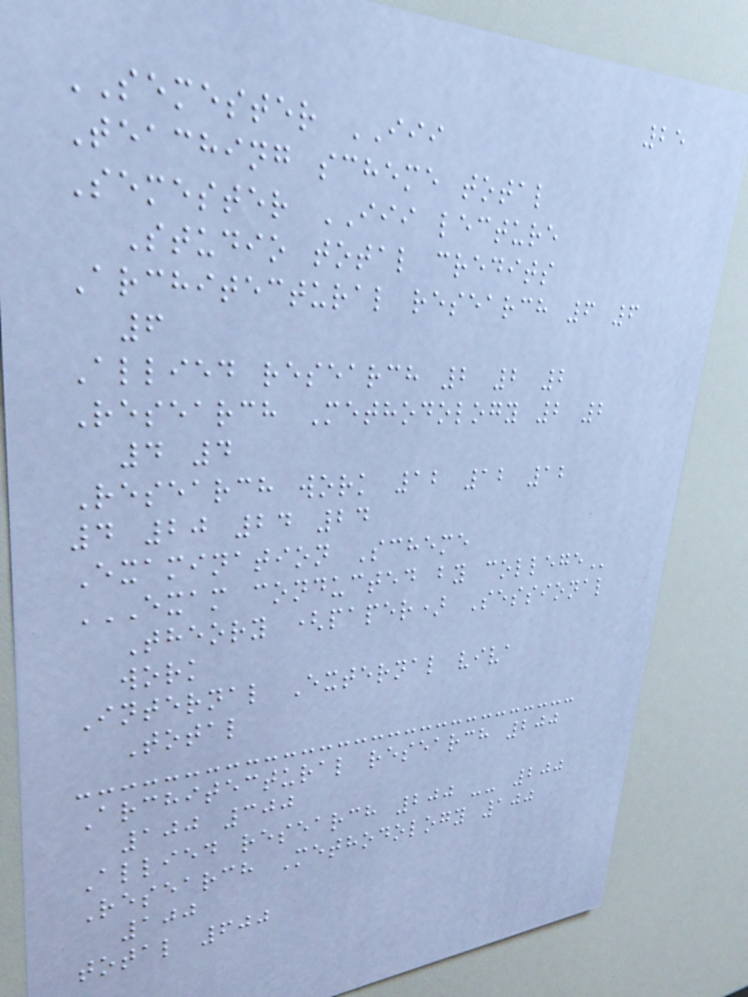25
SEMESTER III
Teaching scheme total
Semester III lecture
Studio total credits
Architectural research 6 6
6
Allied research 2 2 2
Research Methodology 2 2
4 4
Research work 12 12 12
4 20 24 24
Examination Scheme
EXAM CONDUCTED BY COLLEGE
Theory (paper) Sessional
work
Internal External viva
Total
Architectural research 200
100 300
Allied research 200 -- 200
Research Methodology 100
100
total 600
